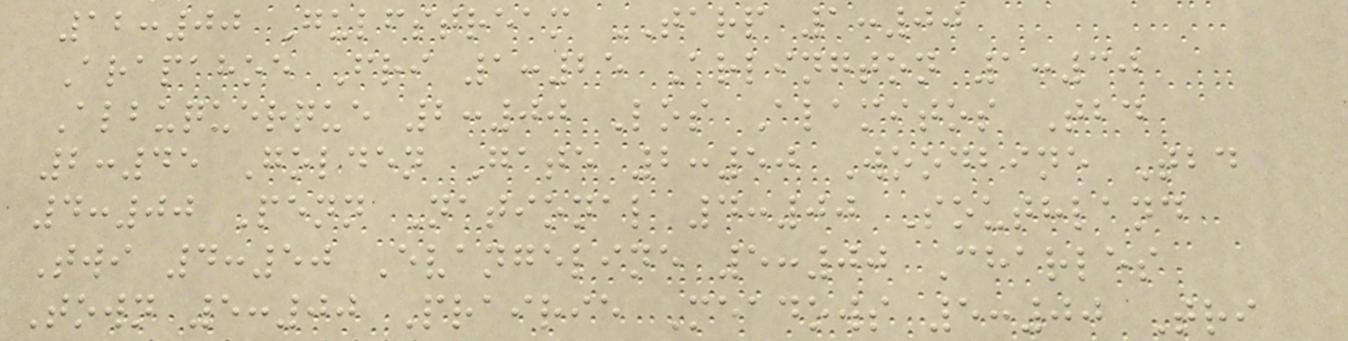12:00 Gulfstream TARP 1:00
Arapahoe Fri 1:25 Arlington 1:30
Albuquerque 2:00 Los Alamitos Tbd
2:45 Golden Gate 2:50 Woodbine Tbd
4:00 Penn National 4:00 Southland
Twi 4:50 Evangeline 5:00 Charles
Town 5:00 Prairie Meadows 5:00 Tri
